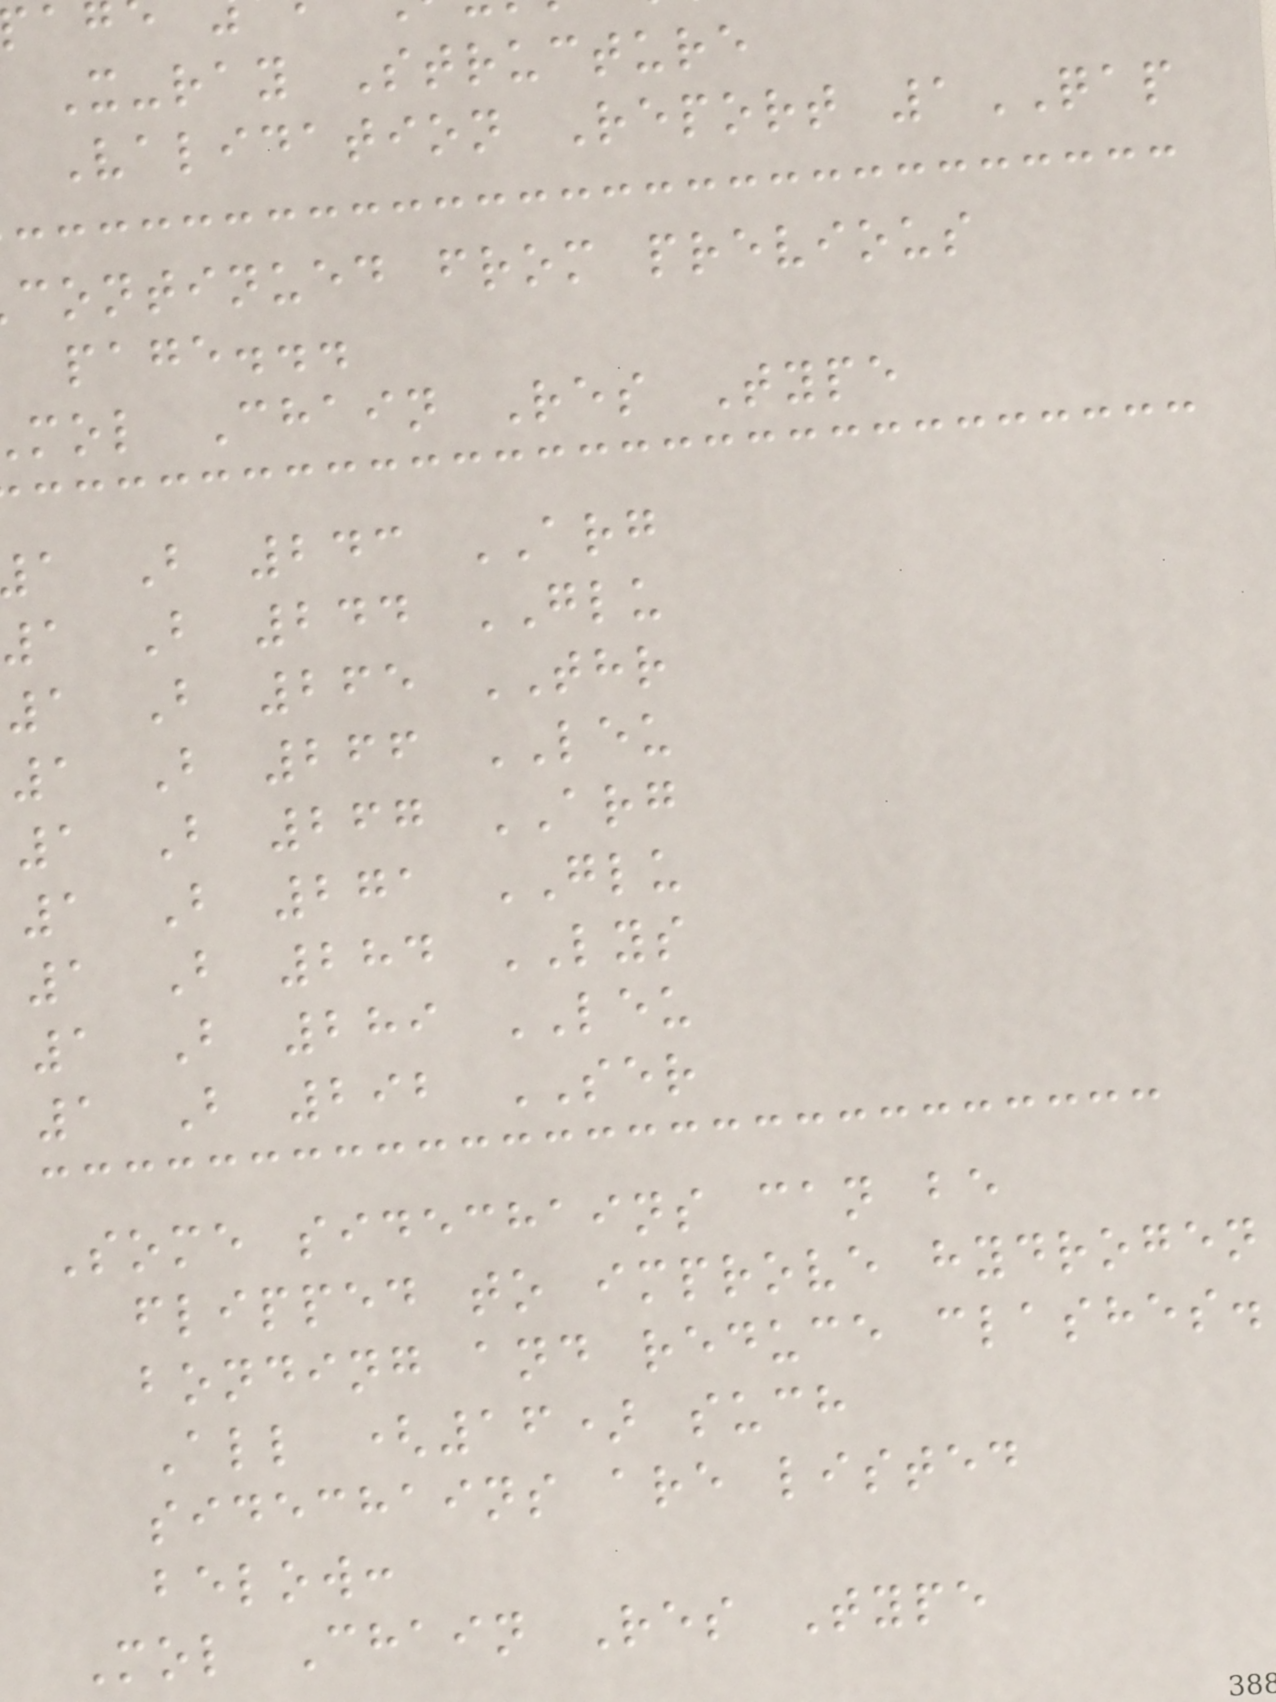X-ray Structure
Validation Report 1QAP
continued from previous
page...
mol Chain Res Type
a B 243 ARG
1 B 244 GLU
1 B 265 THR
1 B 266 LEU
1 B 267 ARG
1 B 271 GLU
1 B 284 LYS
1 B 289 LEU
1 B 292 SER
Some sidechains can be
flipped to improve hydrogen
bonding and reduce clashes.
All (16) such
sidechains are listed
below:
Mol Chain Res Type
